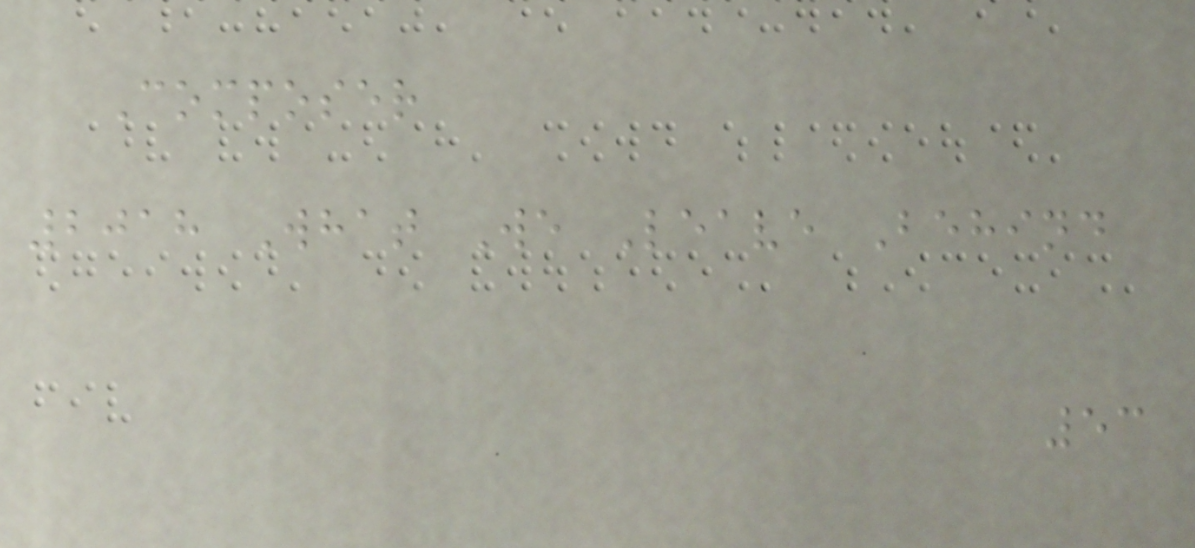Composer
2018 What We Leave Behind
53
